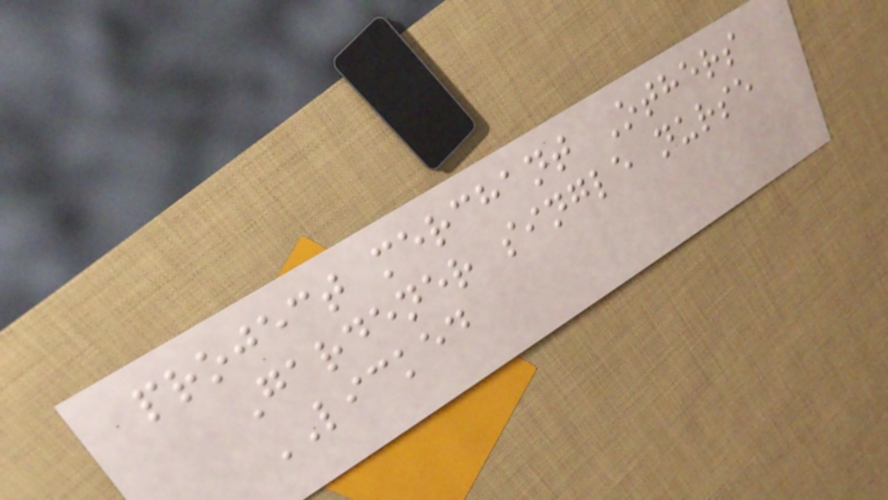project merchant Others
Gardener single nurse
LICKED
